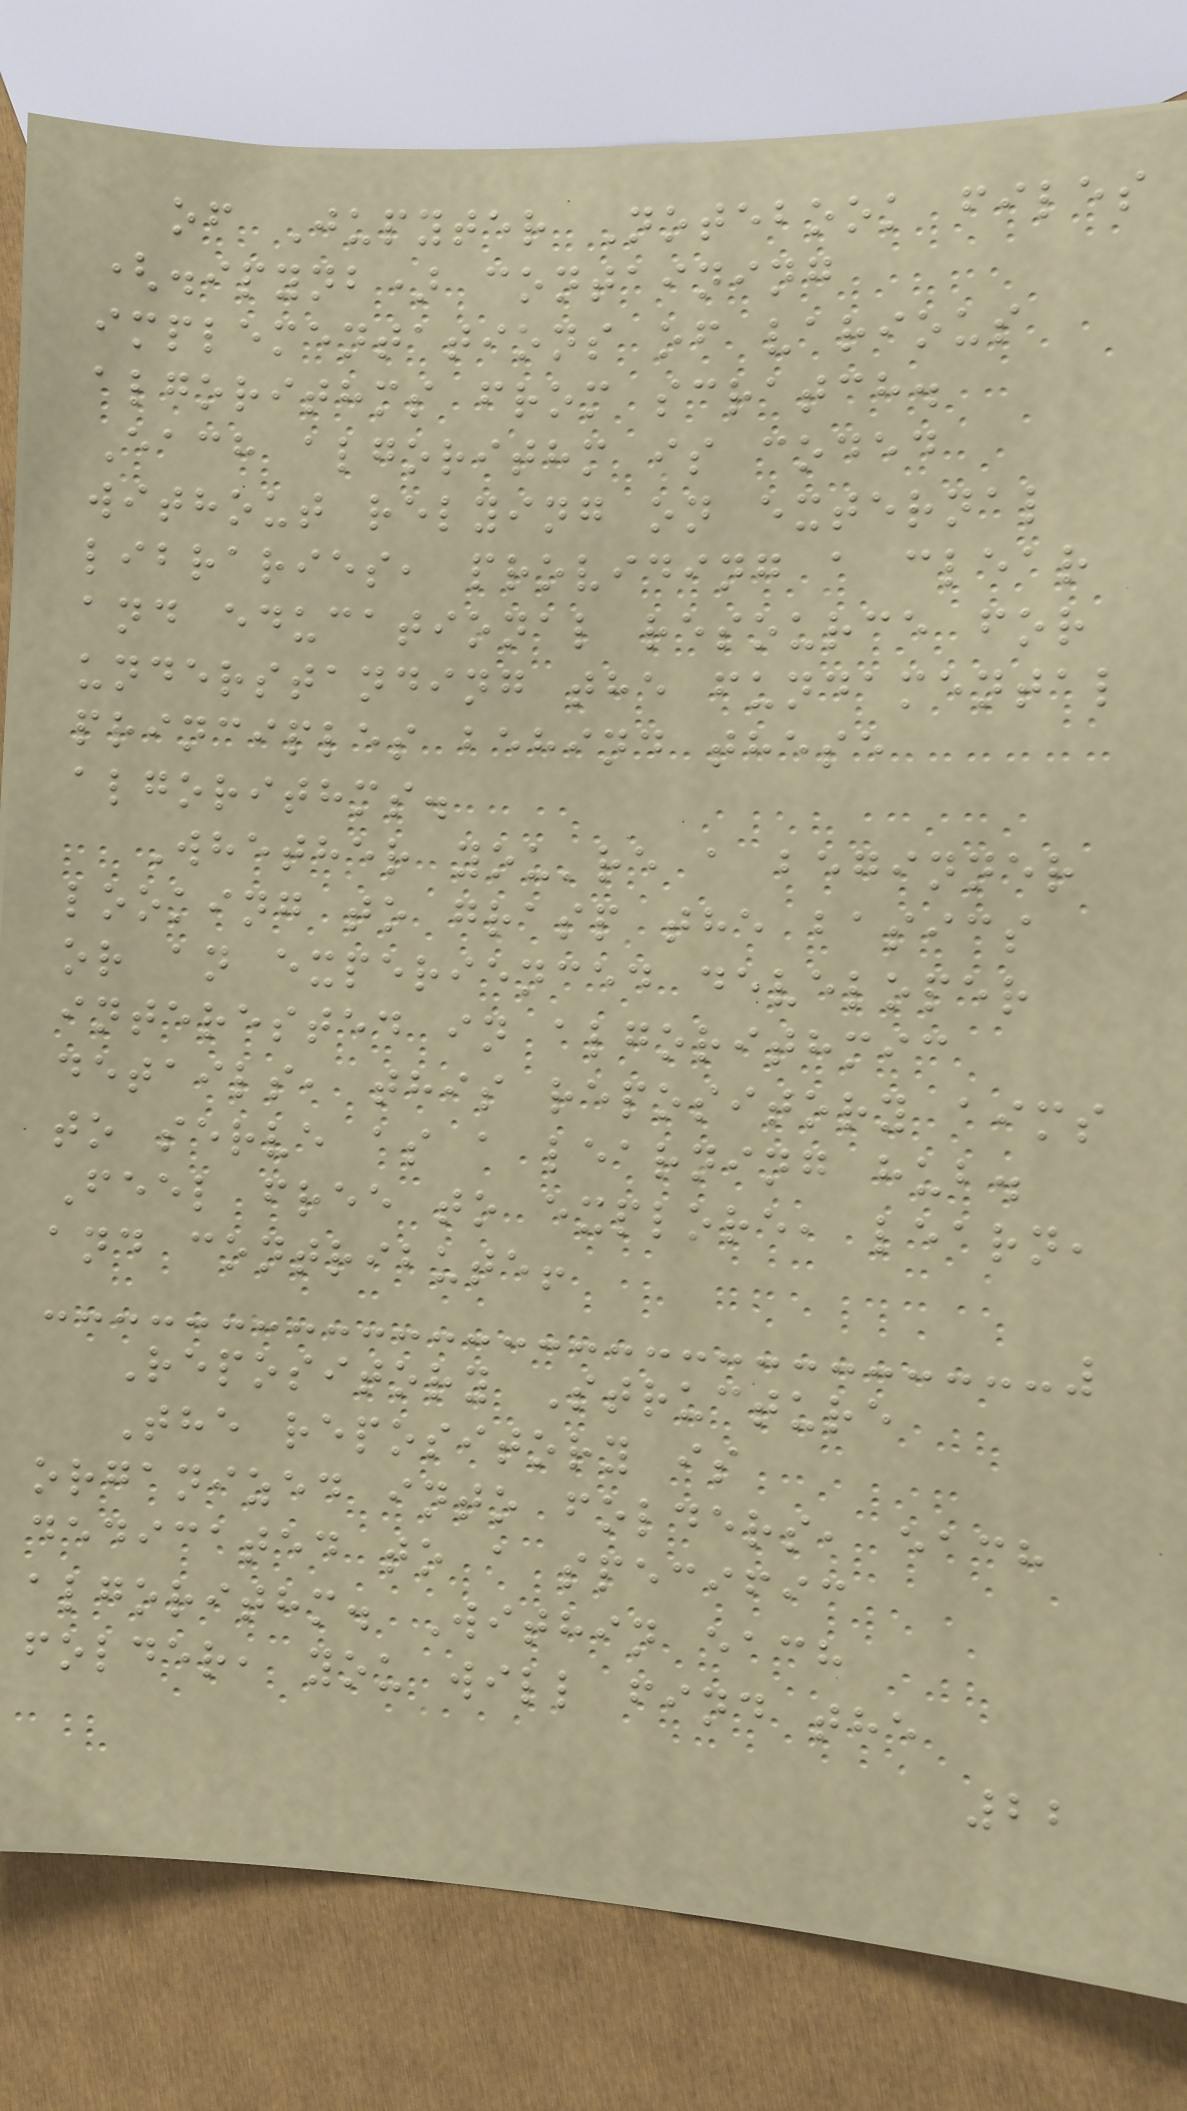of Jupyter Notebook files
(.ipynb) containing
implementations of various
algorithms from scratch.
Each algorithm is coded
without relying on external
libraries, providing a clear
and educational resource for
understanding the fundamental
principles behind these
algorithms.
Whether you're a beginner
looking to grasp the basics
or an experienced developer
interested in algorithmic
details, this repository aims
to serve as a learning hub.
Feel free to explore, learn,
and contribute!
Repository Structure
The repository is
organized into folders, each
dedicated to a specific
algorithm. Within each
folder, you will find the
22
